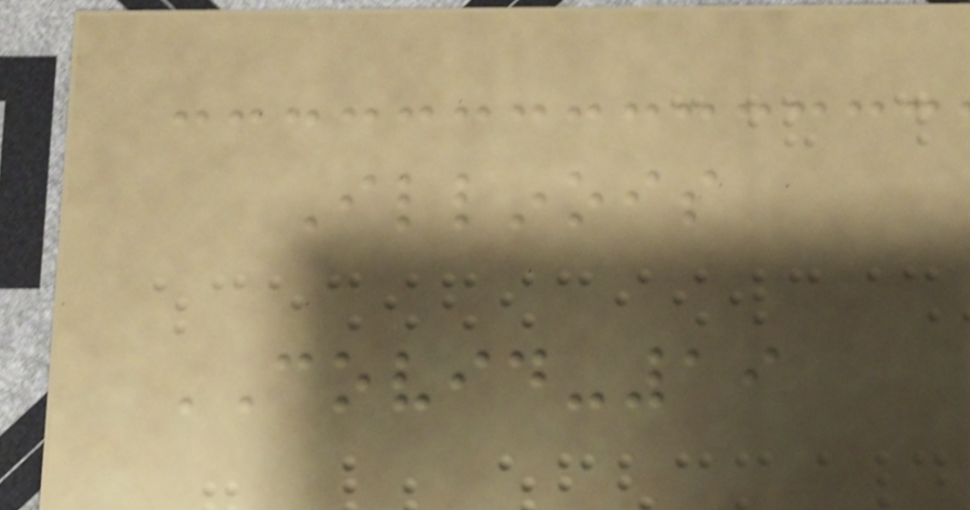Illinois
COVID-19
